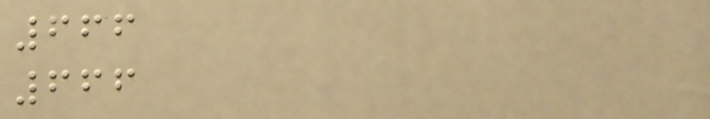666
666
